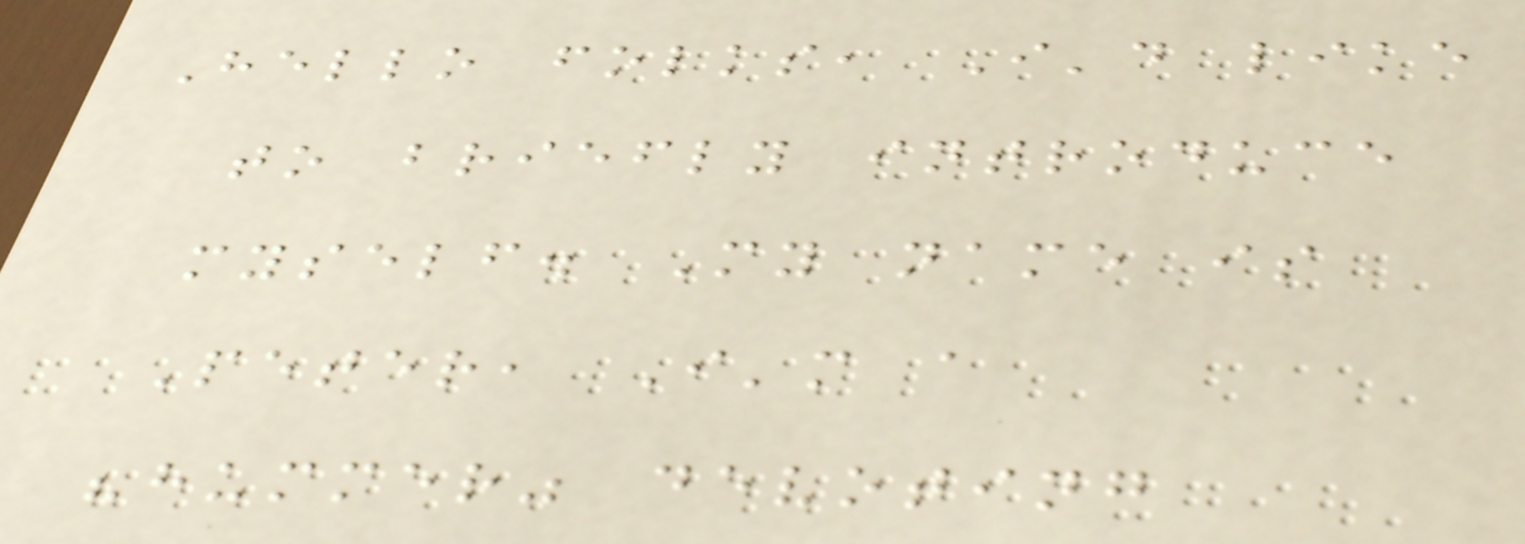Hello folks, I'd like
to briefly introduce
myself. My name is
Peter, I'm a
"hummer" devoting
